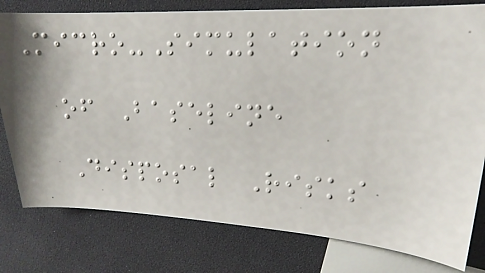Micro-Simulation
of Baseline
Disposal Risks
